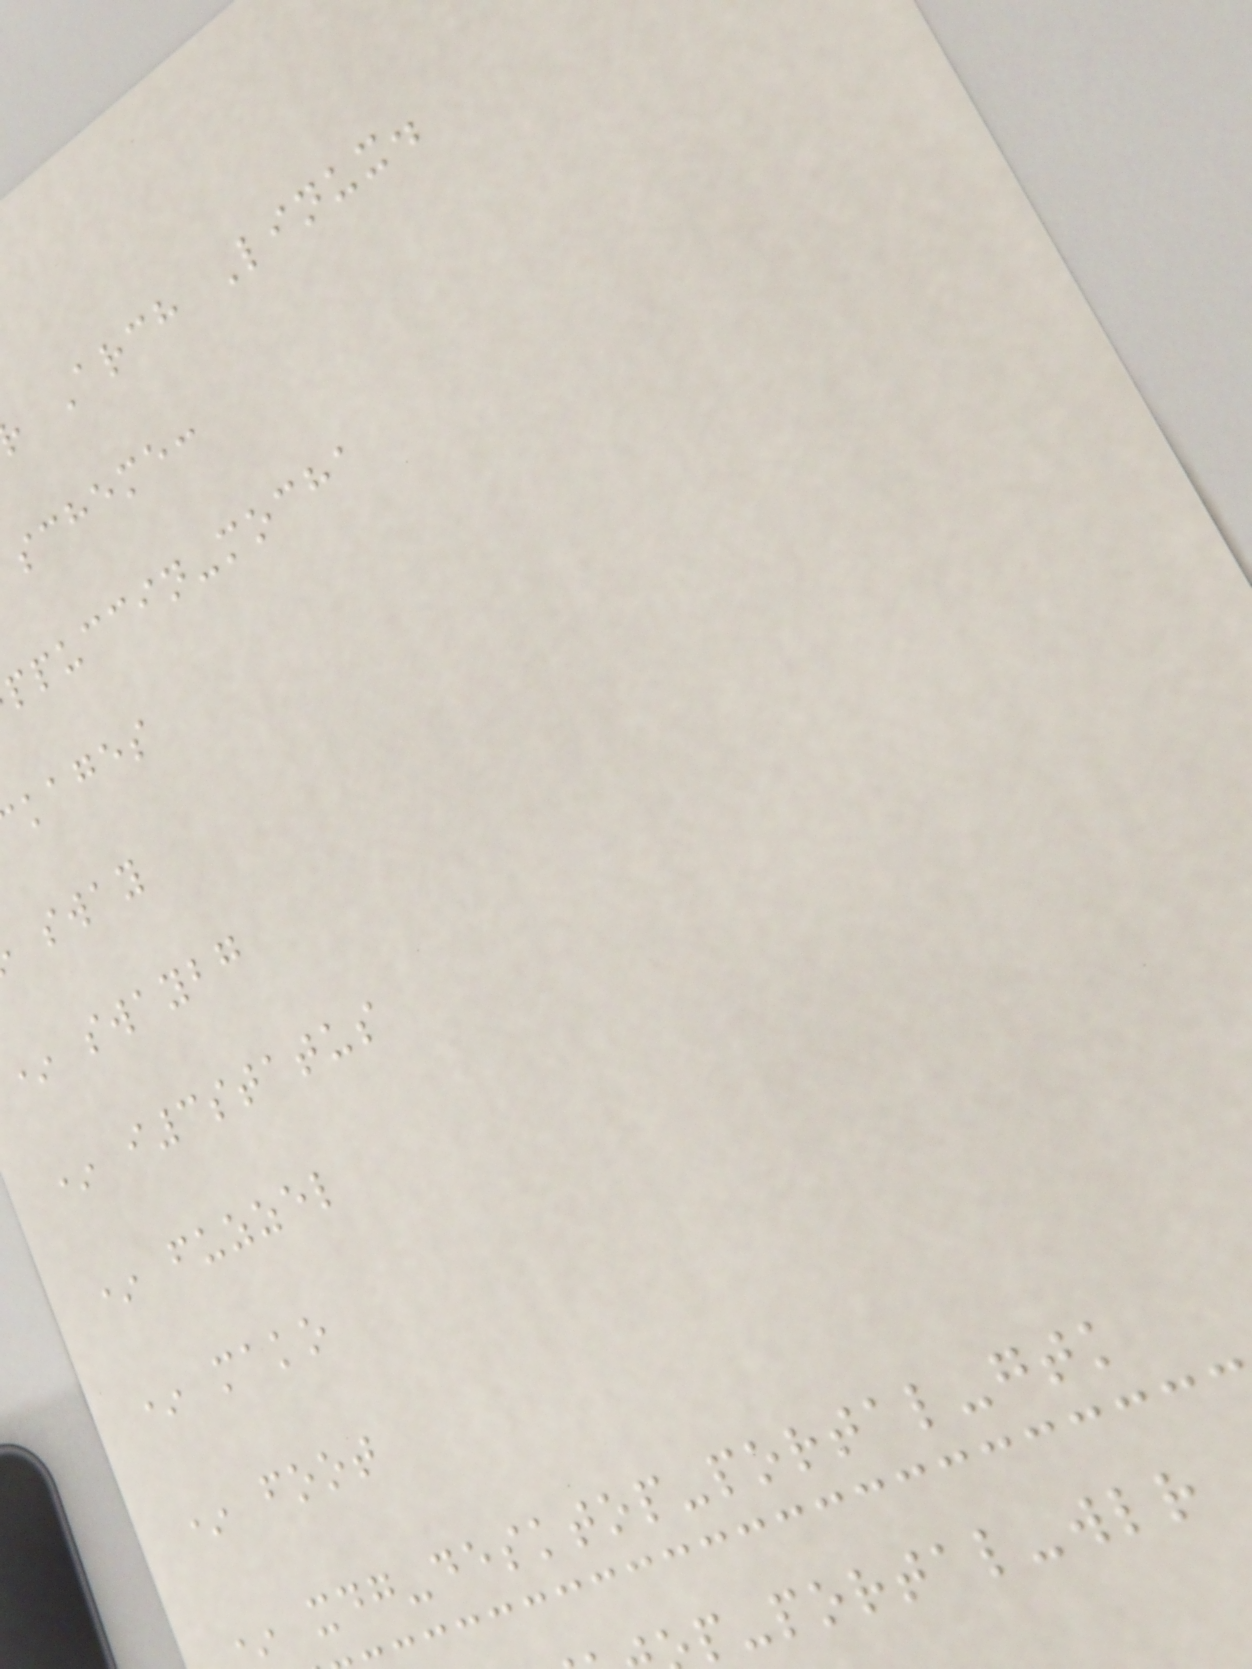Arch Linux.
scheme:
ppuccin-mocha
kages
sway
* swaybg
* i3status
* fuzzel
* mako
* foot
* xdg-desktop-portal-gtk
p-portal-wlr
